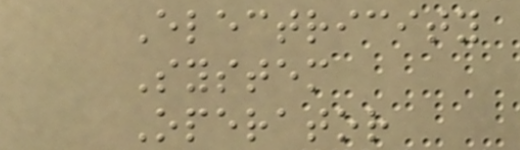Electricity
System
Operator
